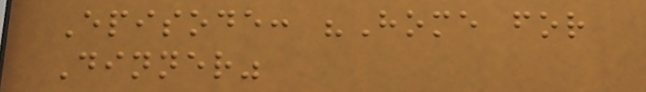Episode: "Home for
Dinner"
